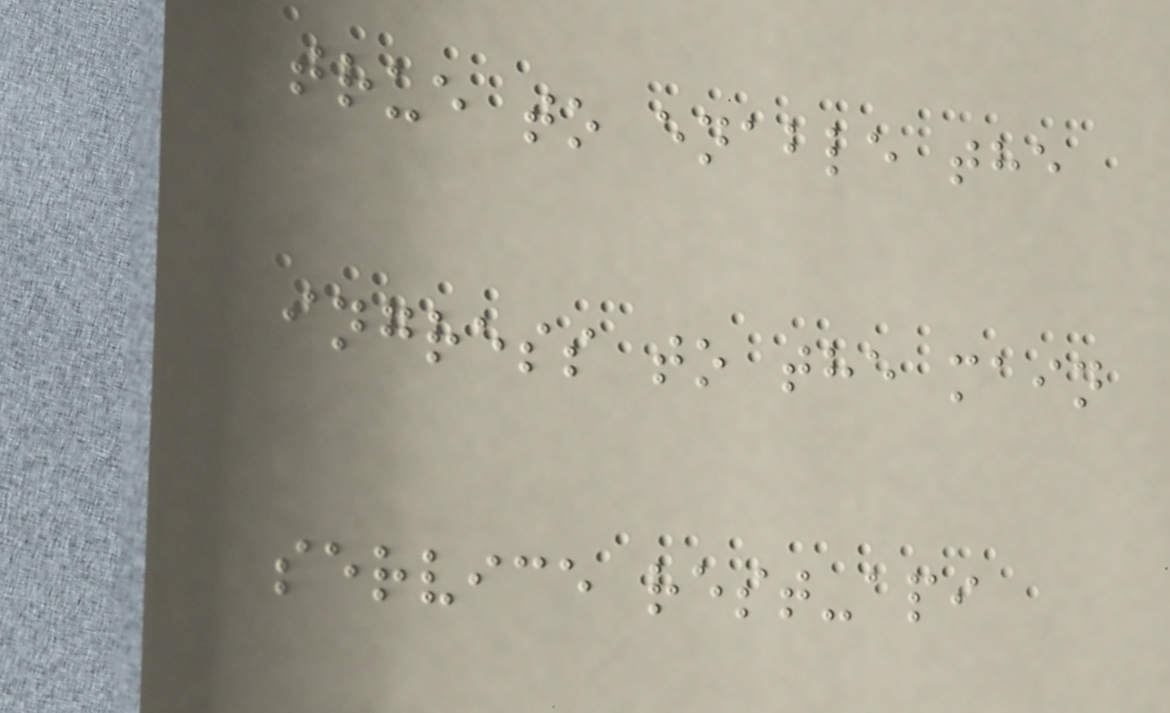true to enable the
ingress to the main
service rest-api
